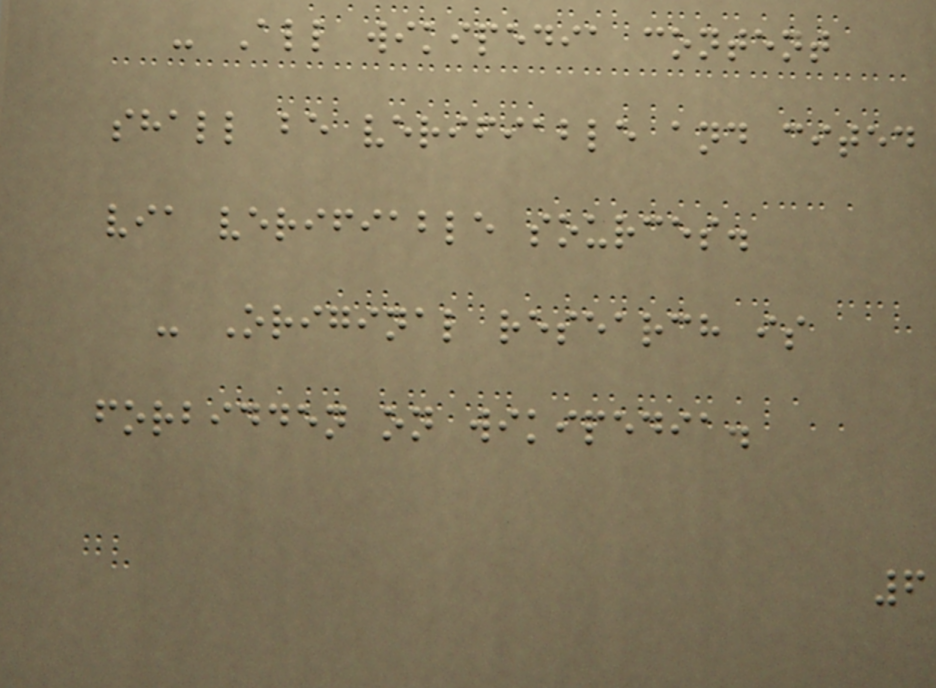- All wikipedia content
shall be verifiable and cited
via verifiable sources.
- Original research is
forbidden on wikipedia.
6
